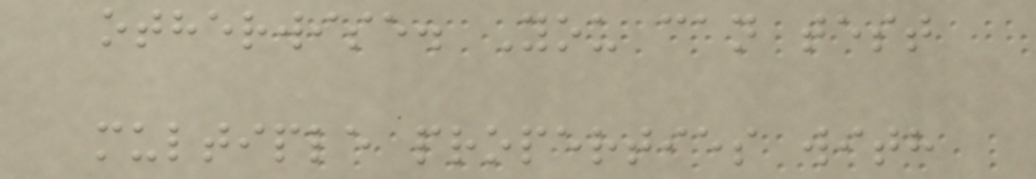otherwise. You can test
multiple properties with
